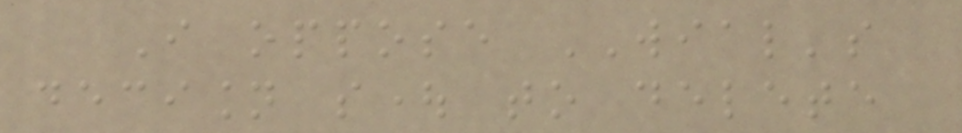I oppose WIAL's
decision sought to delete
